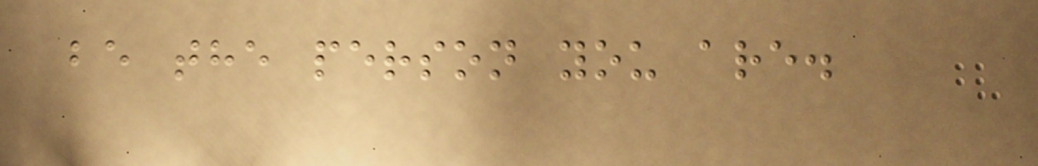be the person you are.
